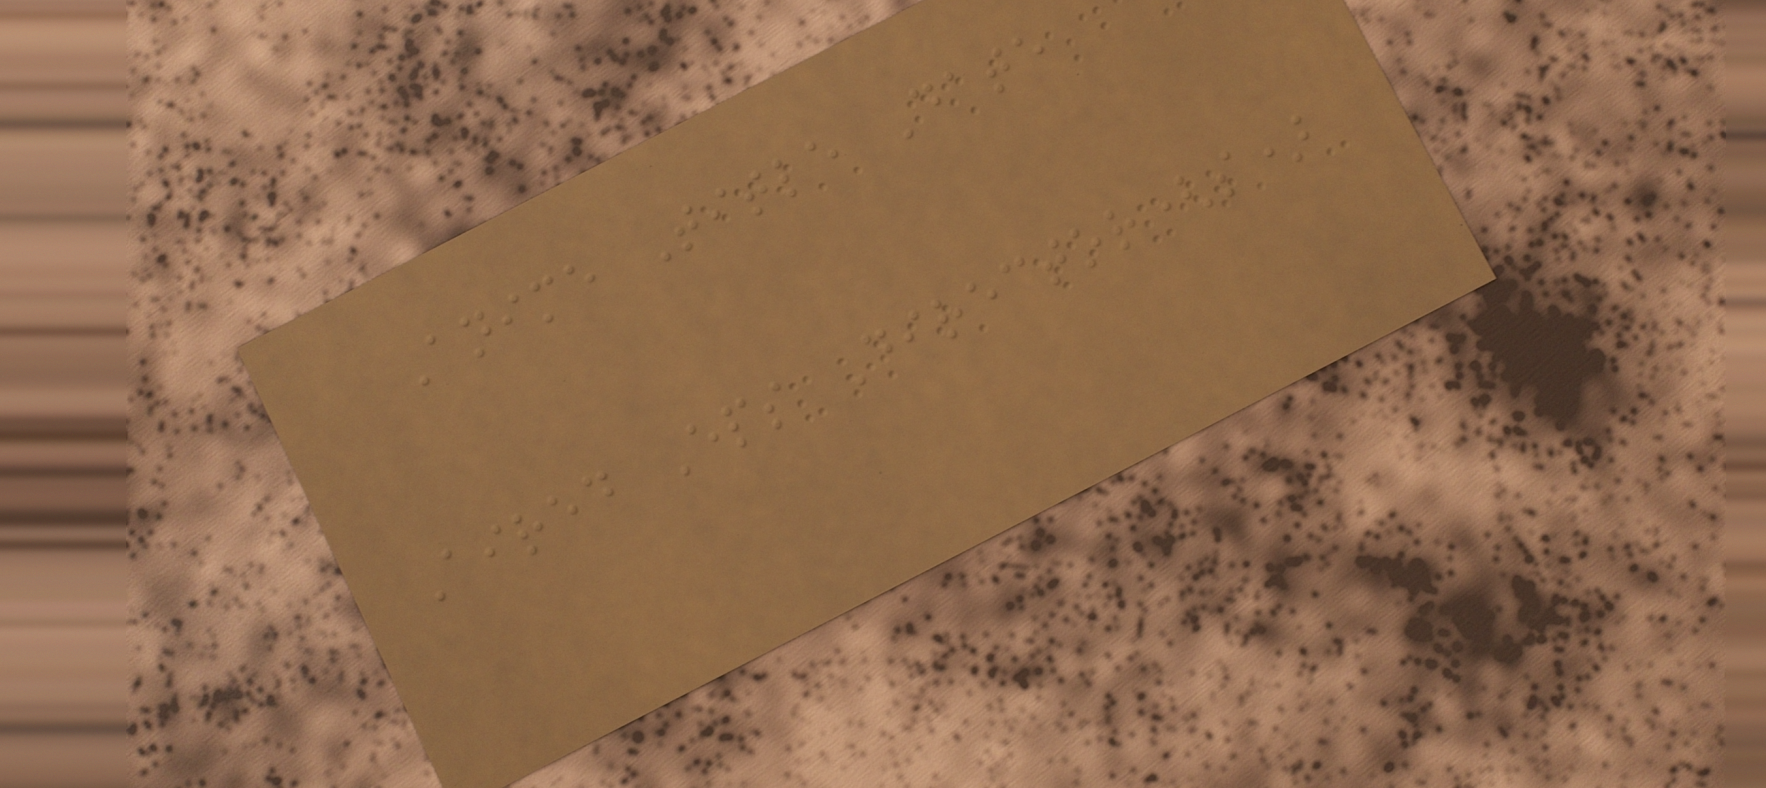Anime Title Date
Aired Eps Director(s)
